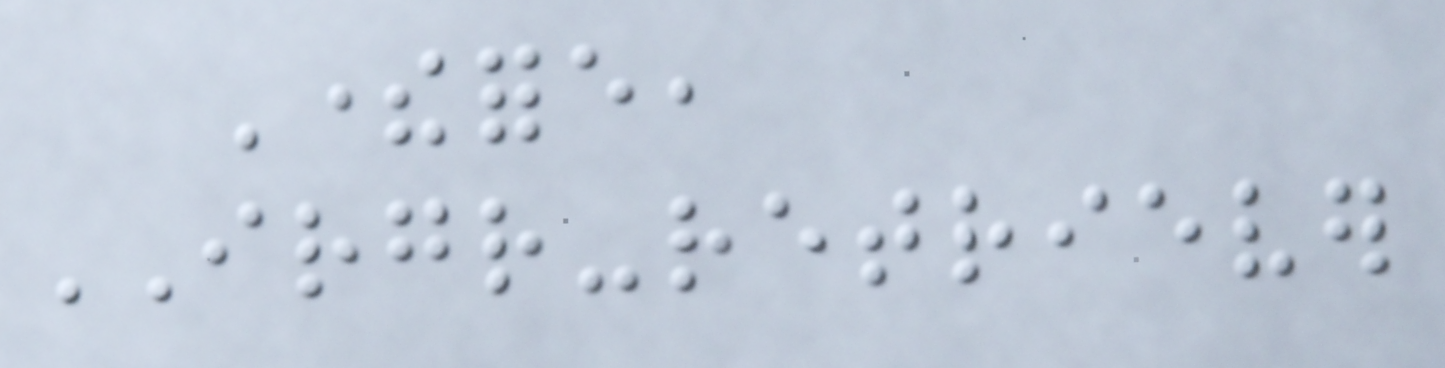Therefore,
IRGR-retriever
